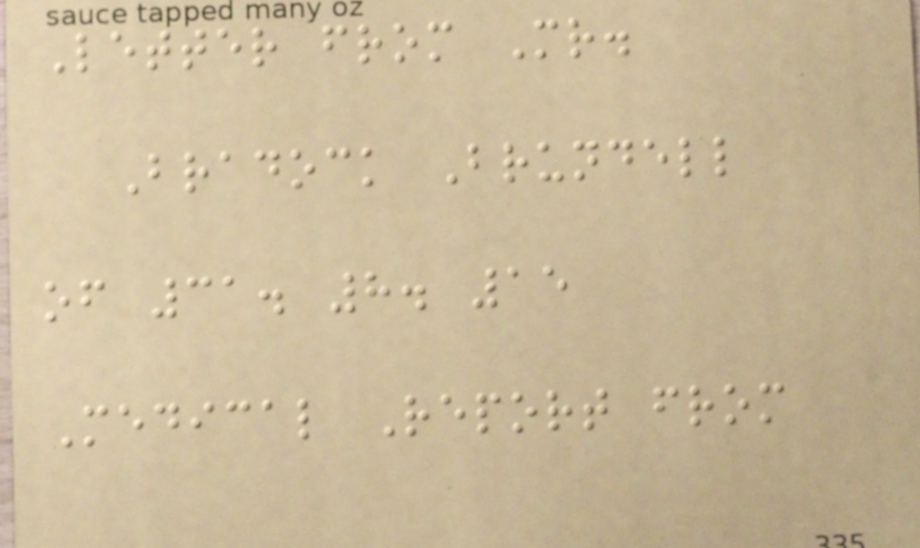Letter from Mr.
Bradock Brundell
of 31. 8. 15
Medical Report from
